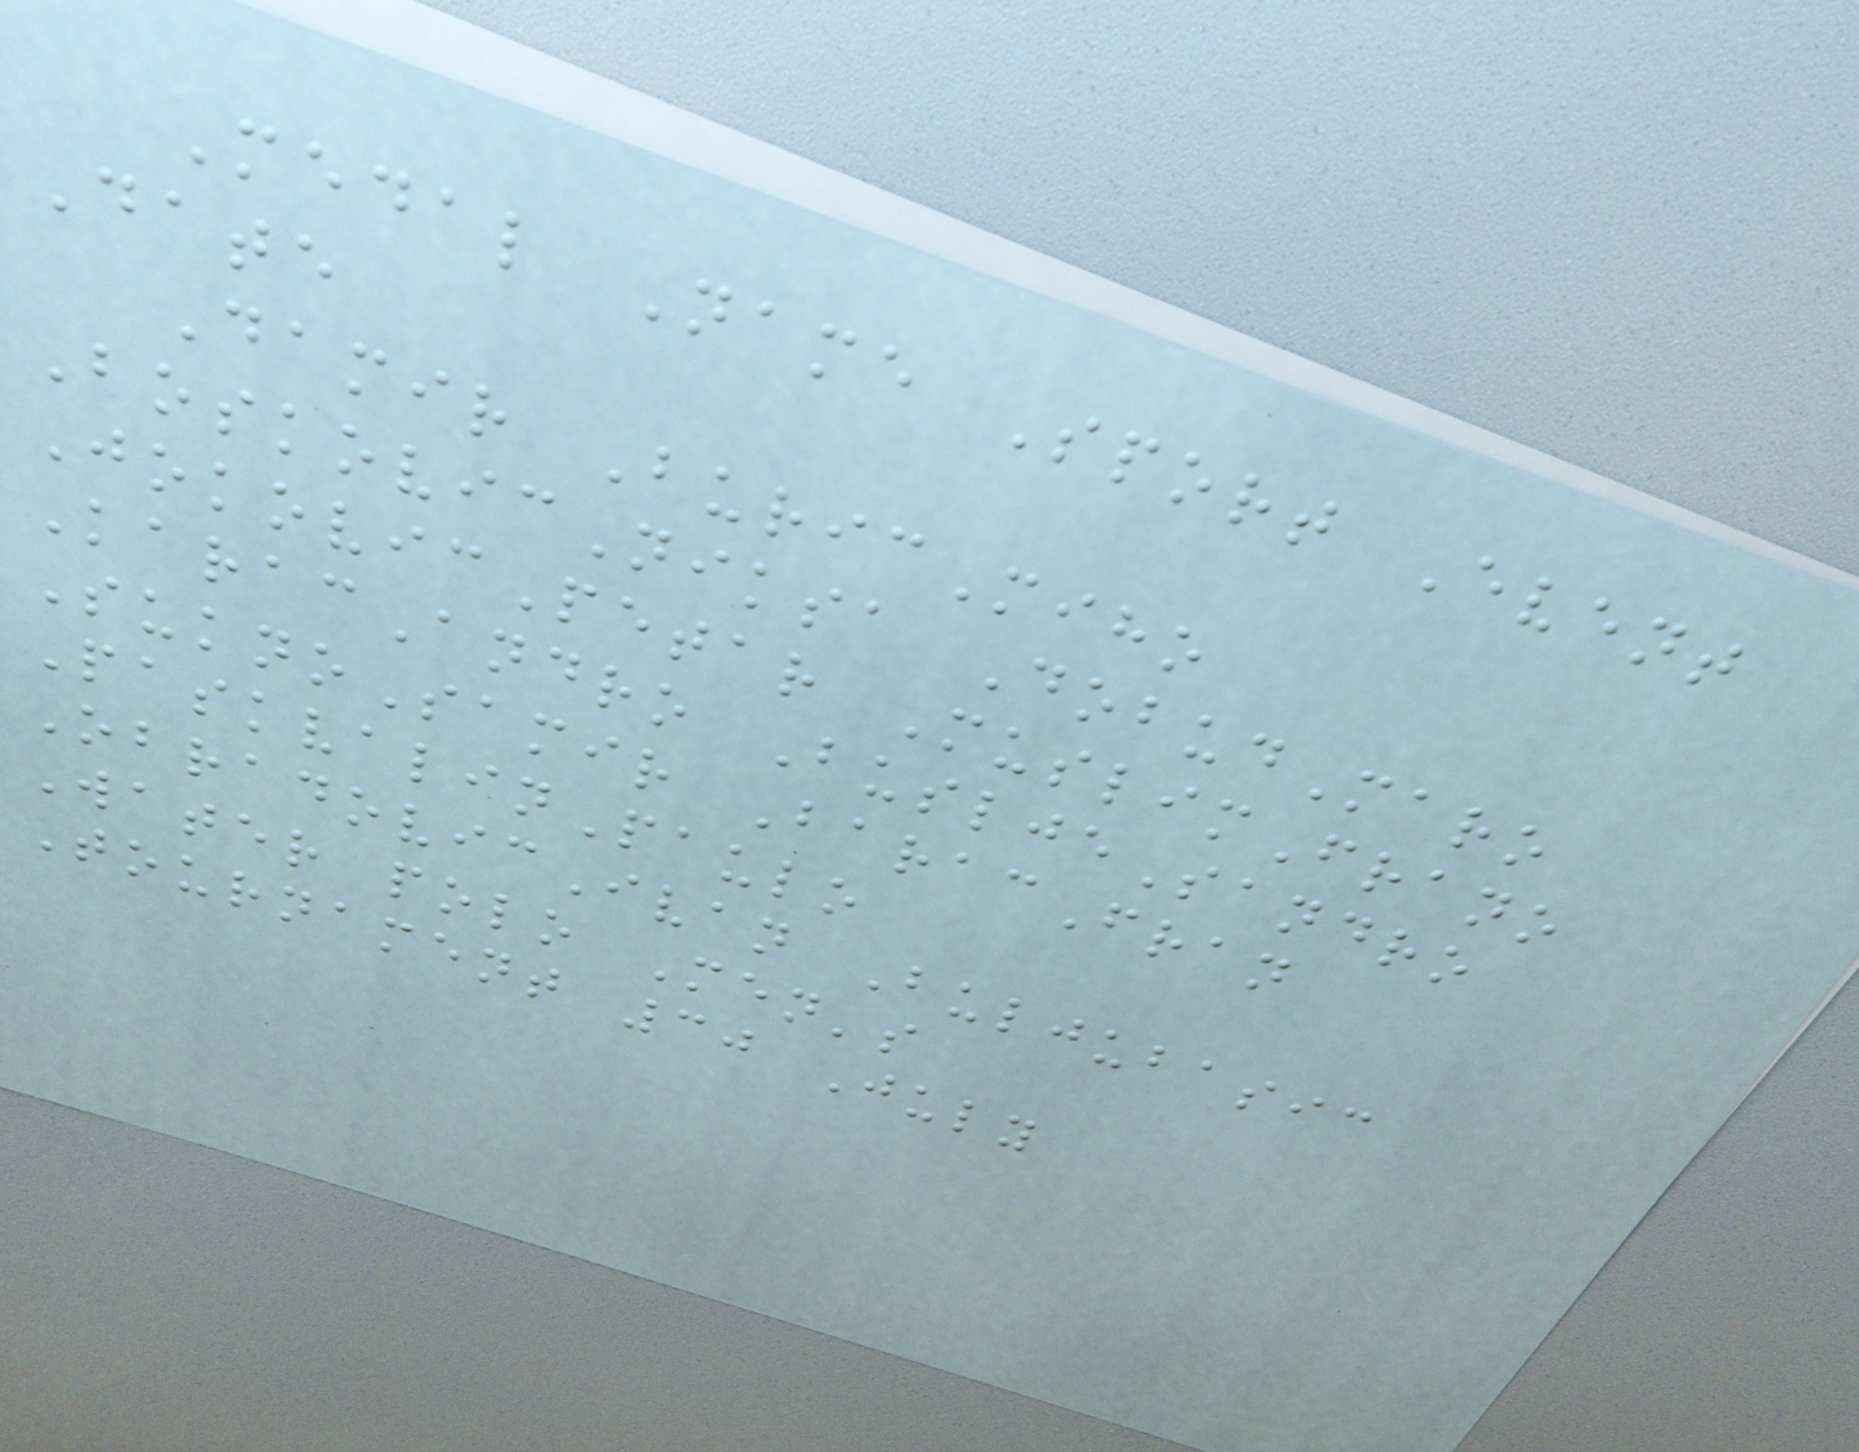Medal Name Sport Event
Date
Damir BuricMiho
BoskovicNiksa DobudMaro
JokovicPetar MuslimFrano
KaracAndro BusljeSandro
SuknoSamir BaracFran
PaskvalinPaulo
ObradovicIvan Buljubasic
Water polo Men's
Tournament 30 July
